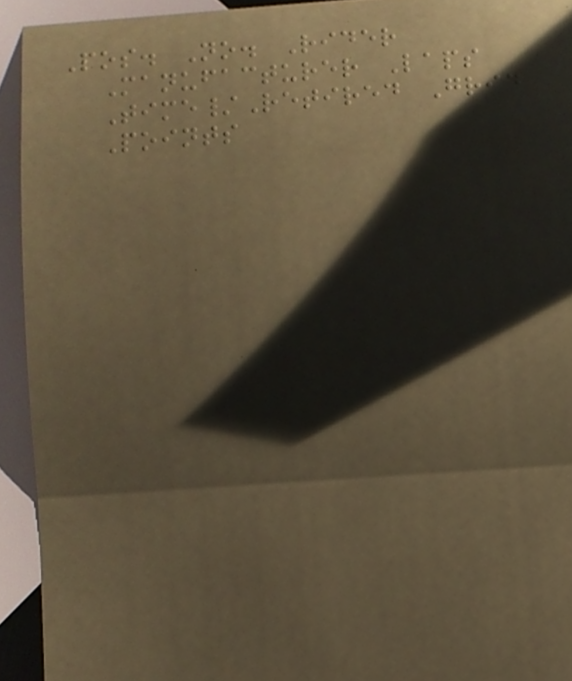Pos. No. Rider
Manufacturer Laps
Time/Retired Grid
Points
